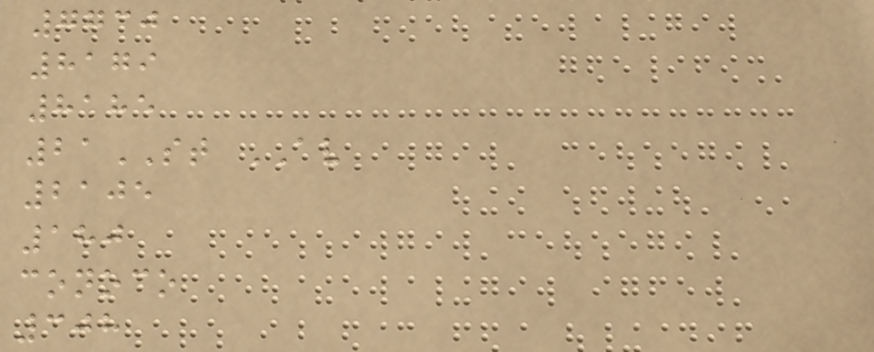7730
8179
8185
21ST AV
2105
180
conoco
308
